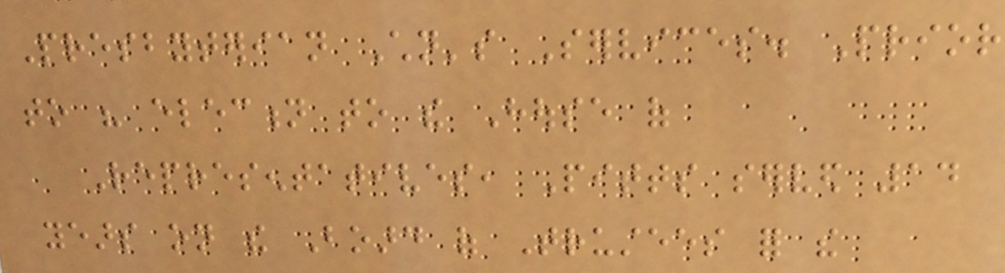Presbyterian Children's Services. Prior
to his election to the House of
Representatives, Pitts served 14
years on the Board of Trustees for the
